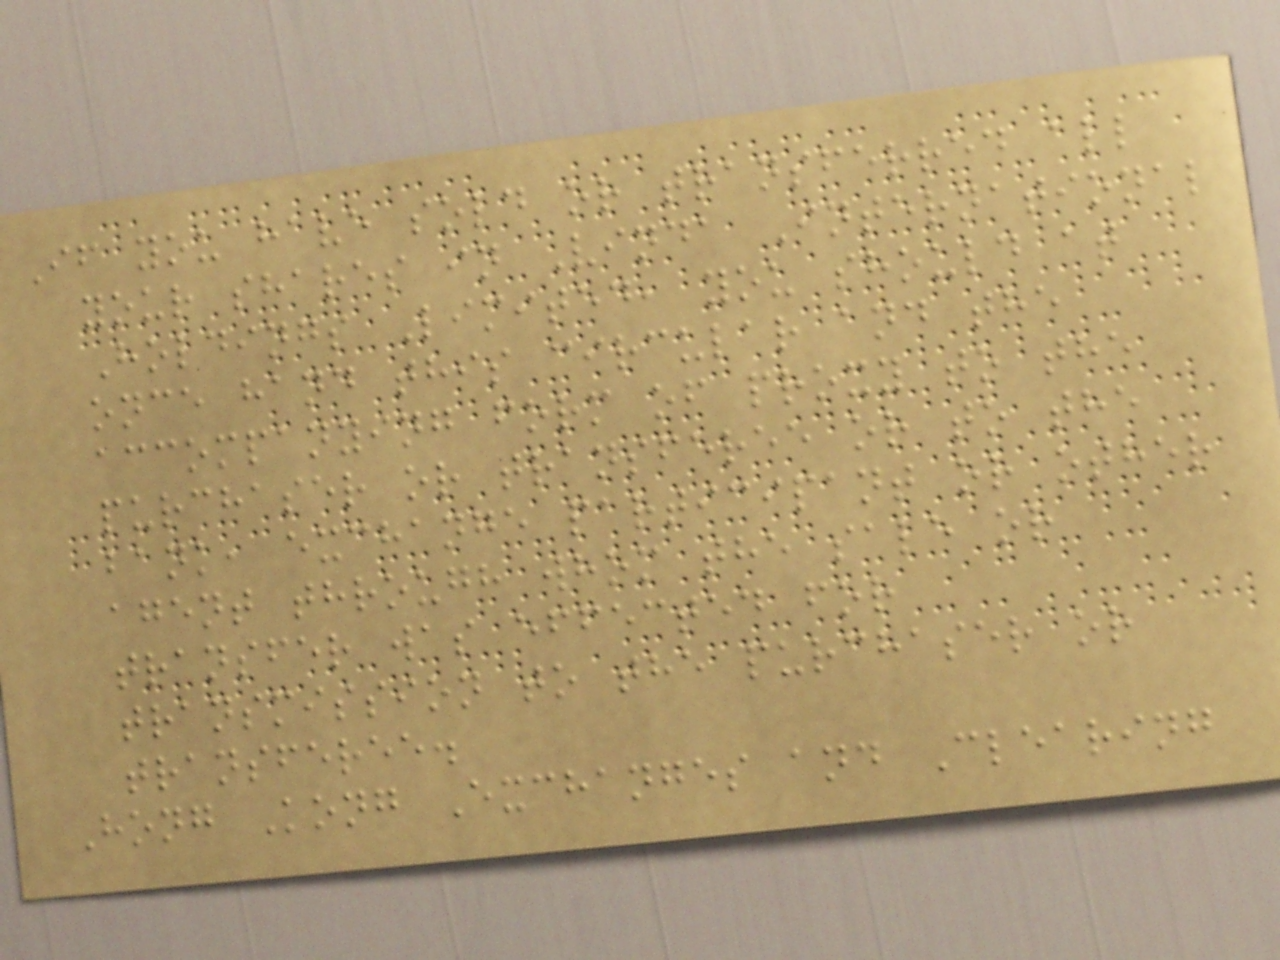If you have sold or transferred all
your shares in Vinda International
Holdings Limited, you should at
once hand this circular and the
accompanying form of proxy to the
purchaser or transferee or to the
bank, exchange participant or other
agent through whom the sale or
transfer was effected for
transmission to the purchaser or
transferee.
Hong Kong Exchanges and Clearing
